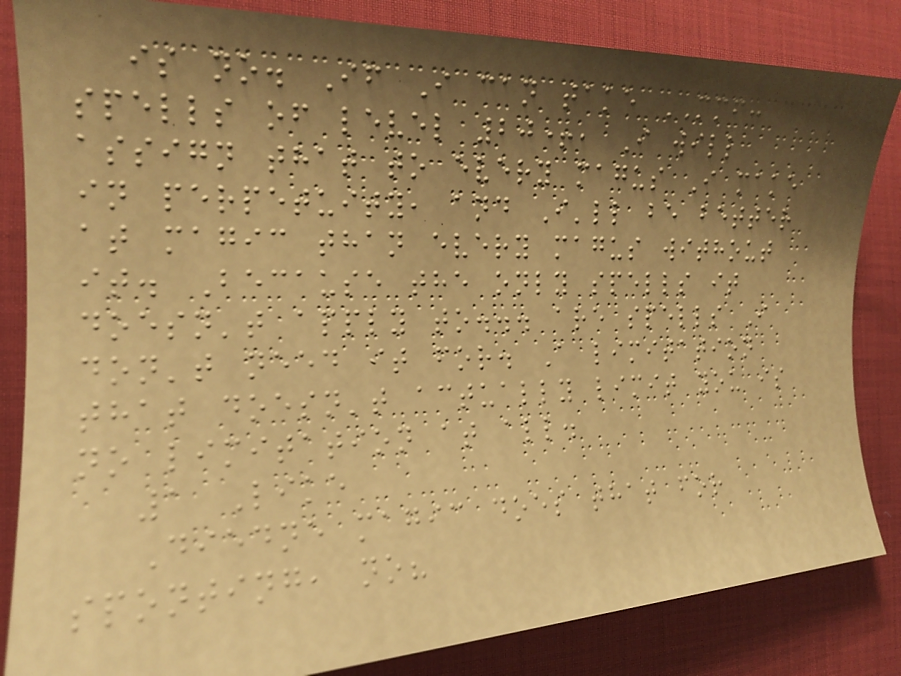is no. If I can take MMF:
spells of level 20+, I will
assign that to every magus I make
in perpetuity, and I'll be better
at magic than every magus without
it. Because the only spells it
doesn't apply to... are spells I
don't need it for. A limitation
that doesn't actually limit you is
no limitation at all.
1 Like
Diedne magic does that for
sponting, no?
